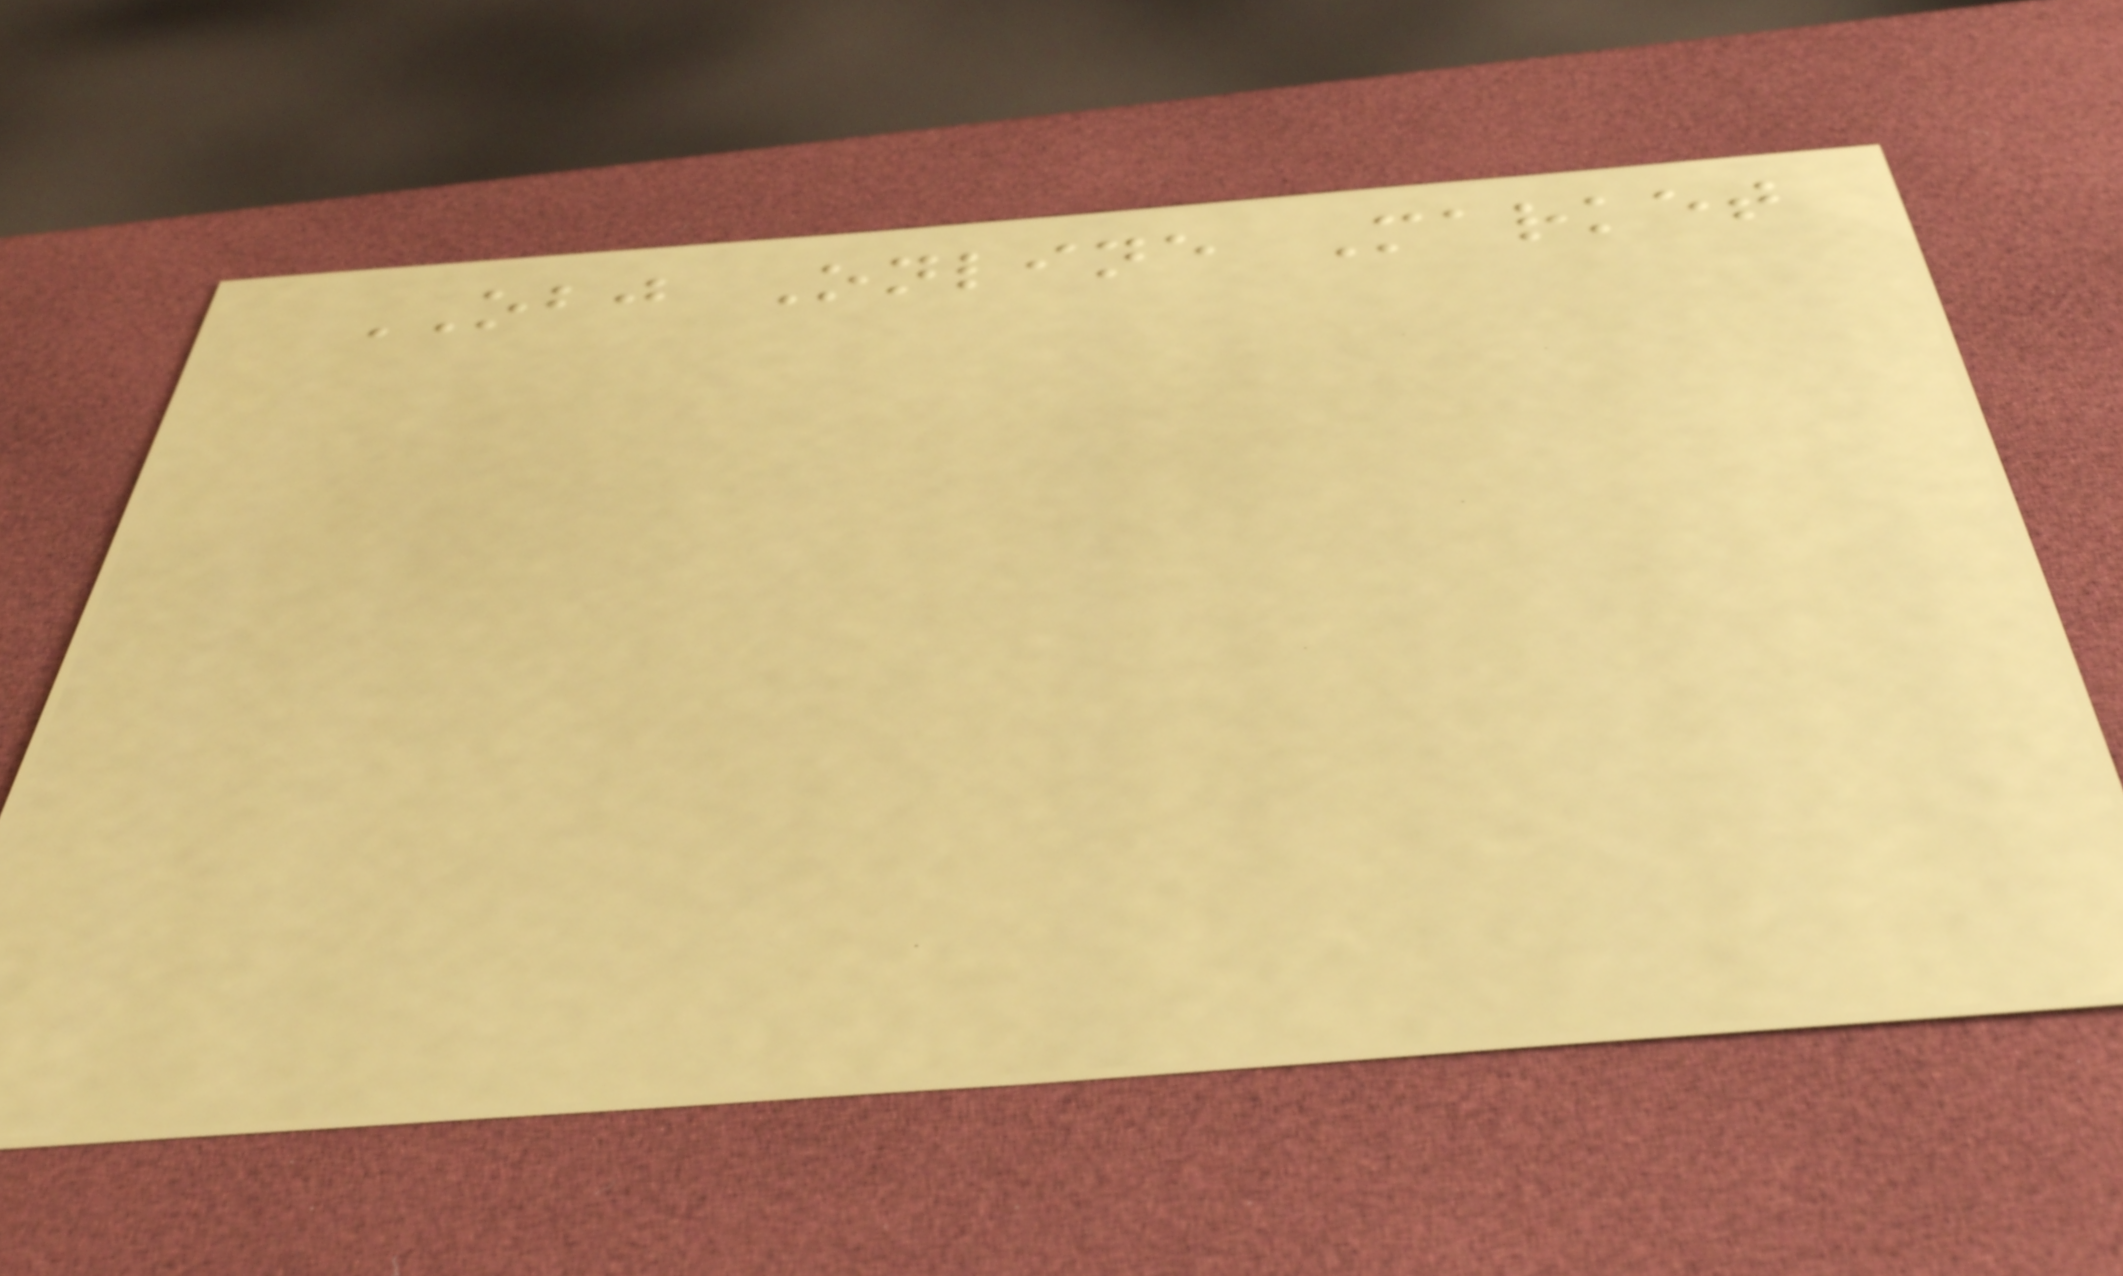OBJ Online Market
